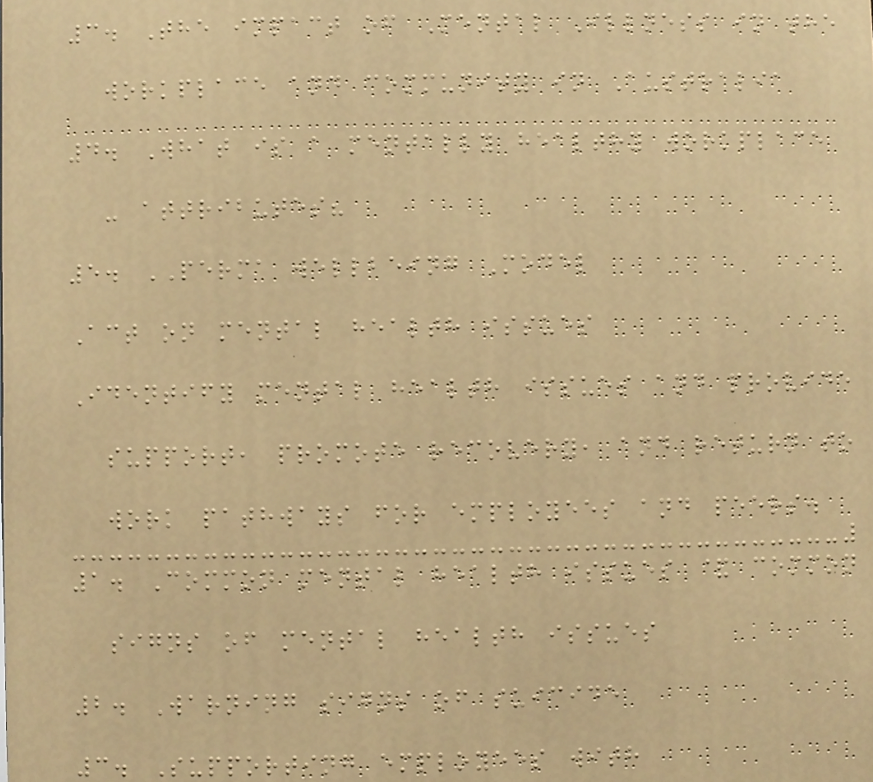3. The impact of Mental Illness in the
workplace and community in Australia
4. What is a mentally healthy workplace
- attributes?
5. PERMA wellbeing Model
Act on mental health issues
Identify mental health issues and provide
support, promote recovery, and return to
work pathways for employees and peers.
1. Common mental health issues & common
signs of mental health issues
2. Warning signs of suicide
3. Supporting employees with
